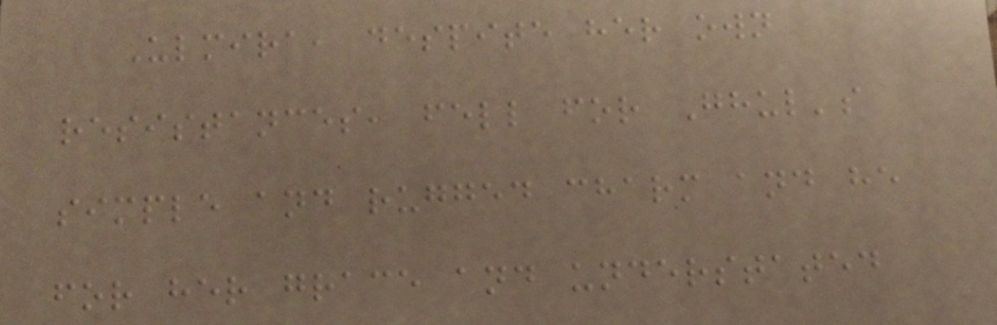Ulmira, despite her own
resistances, fell for Ghul's
simple and rugged charm and he
for her grace and understated
